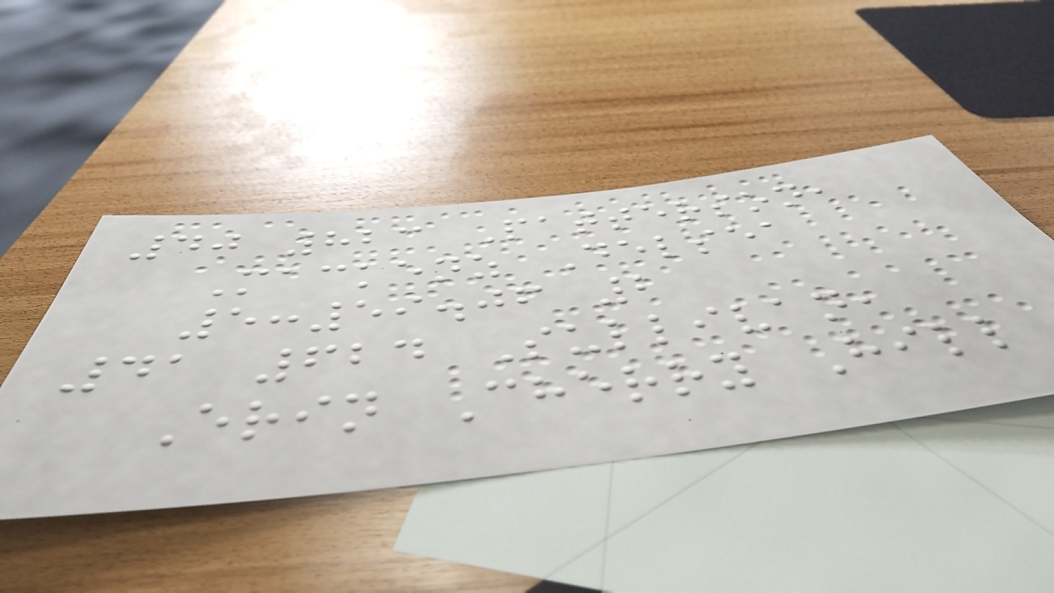40 823 Patterson,
Mackenz Delsea
5:59.06 2
41 624 Sullivan,
Erin Cherry Hill
